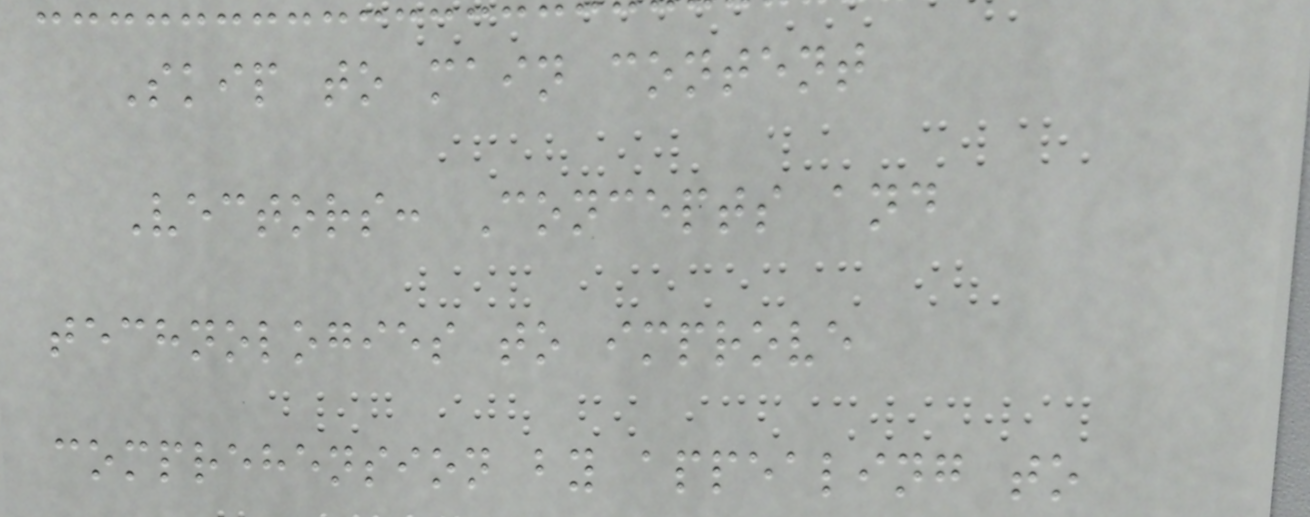Skip to main content
Vectors: Concepts and
technologies to improve
comprehension by appealing to
